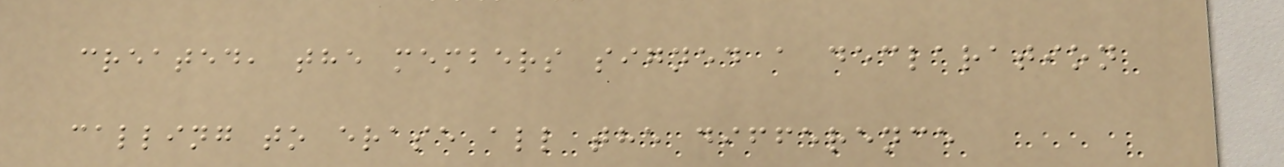created, the members signed a declaration
calling to erase all the difference
